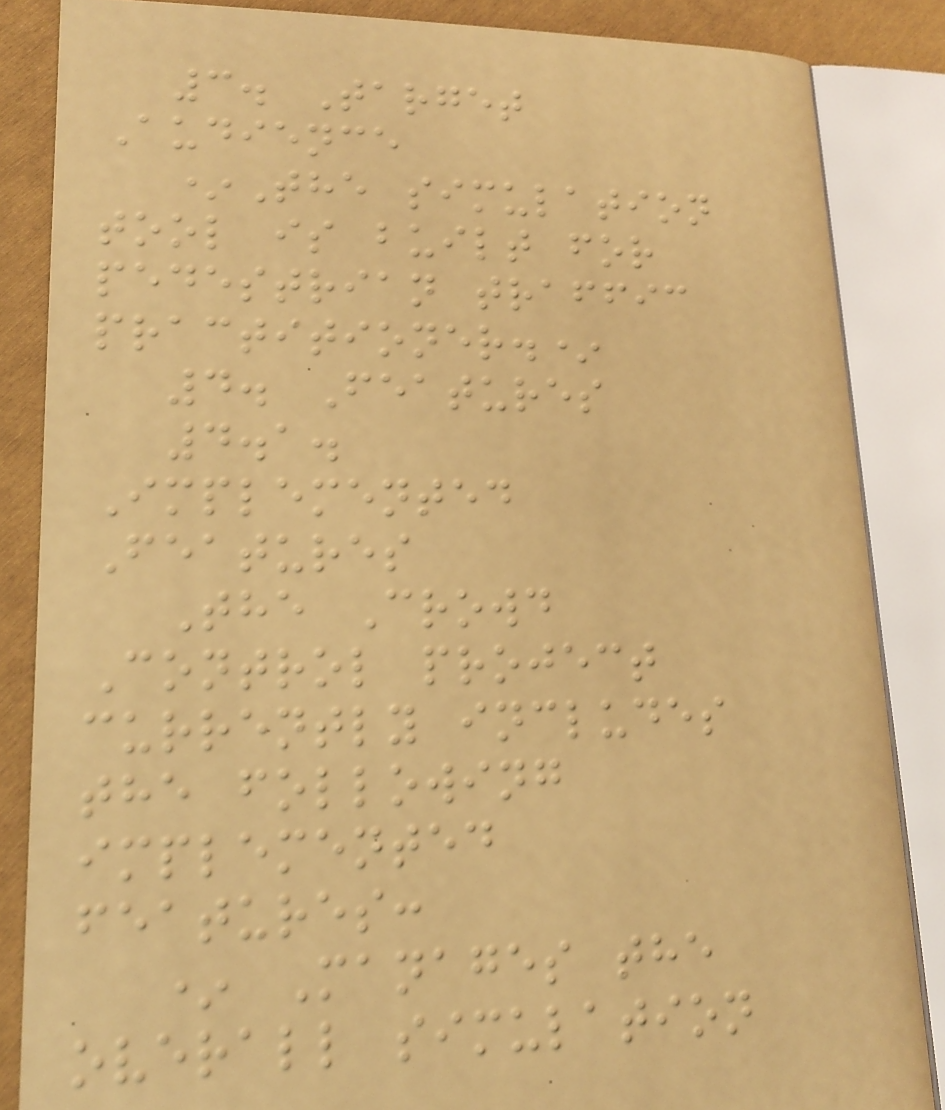3. Target
Audience
*The simulation
tool is built for
pedestrian traffic
practitioner.*
4. Features
4.1.
Implemented
Features
The Crowd
Control project
currently includes
the following
implemented
features:
* Manages the
overall simulation
